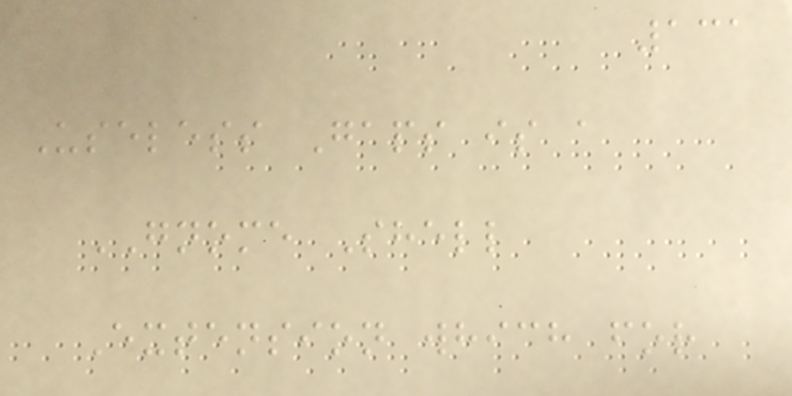131
Useless Gaps is a
GNOME Shell
Extension which for
